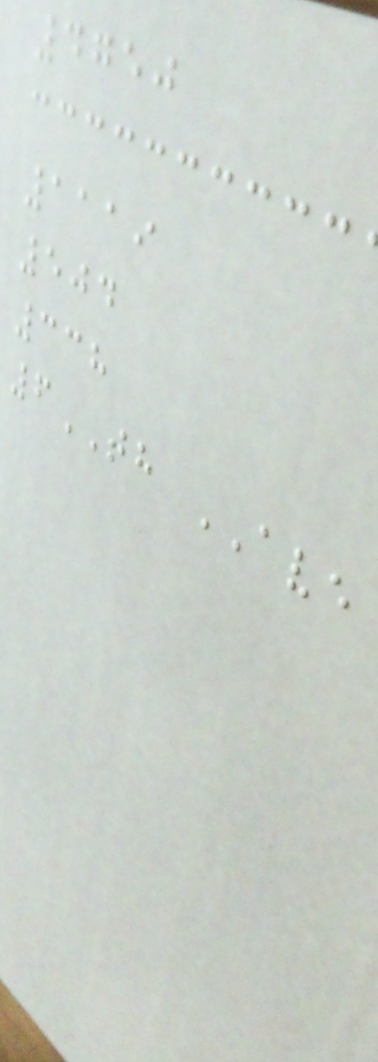4750
1119
504
338
6TH AVE
